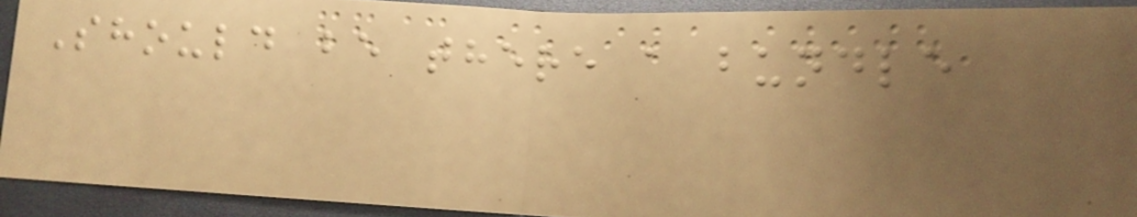Should be there a bundle
